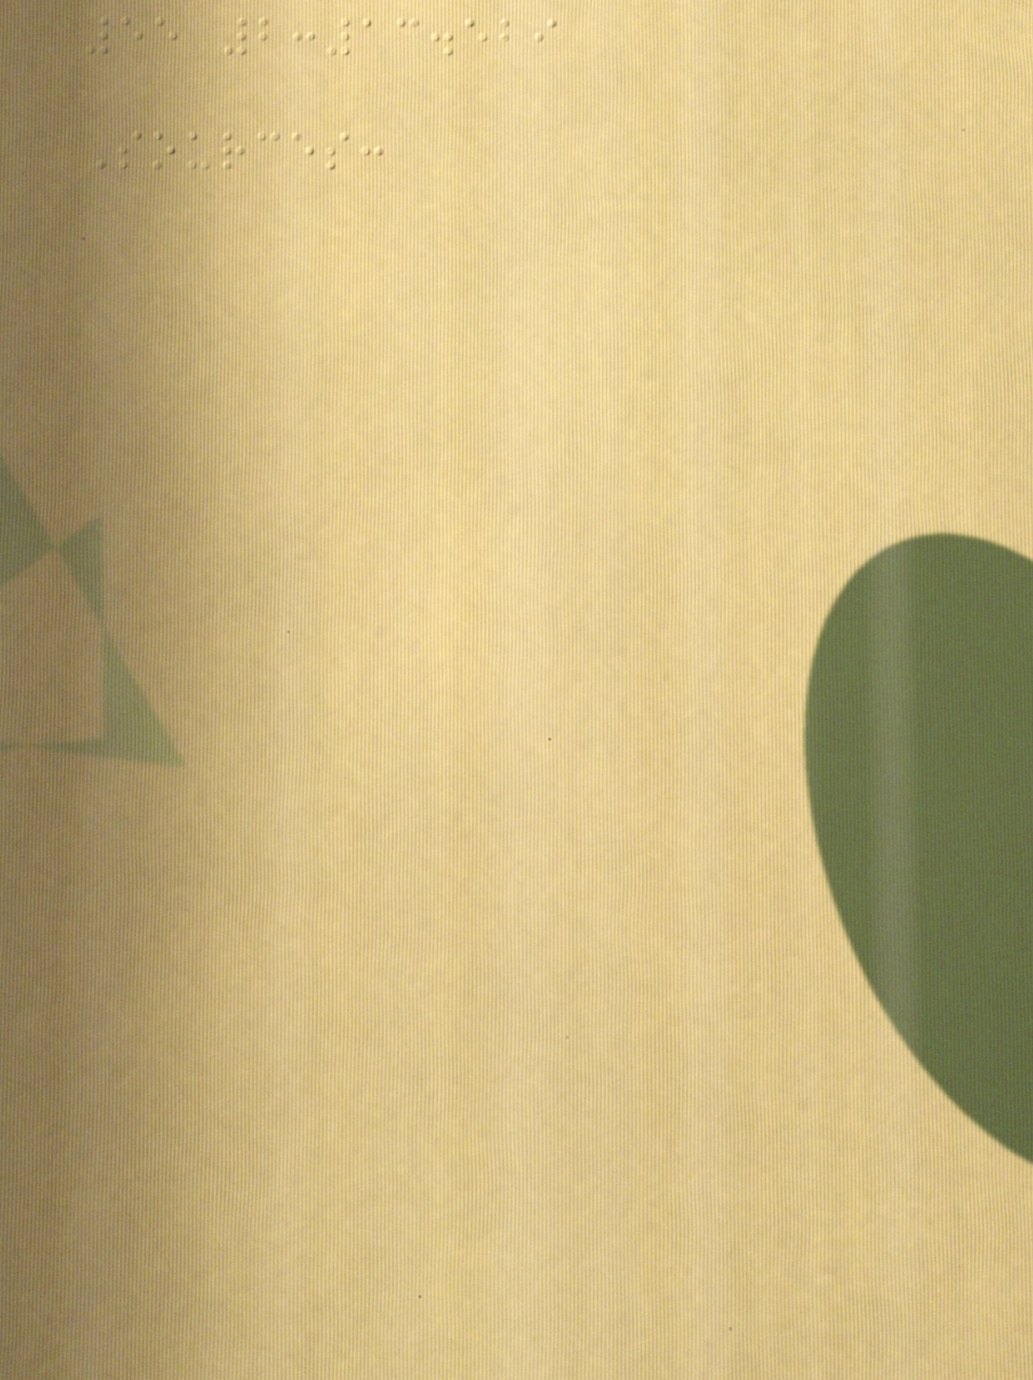55 2:13.529
Sources:
